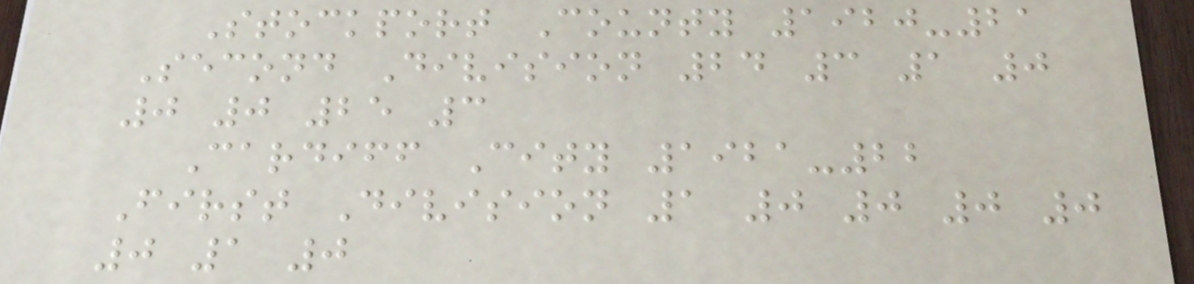Stockport County 1920-21
Second Division 24 3 1 0
0 0 25 3
Cardiff City 1921-22
First Division 1 0 0 0 0
0 1 0
